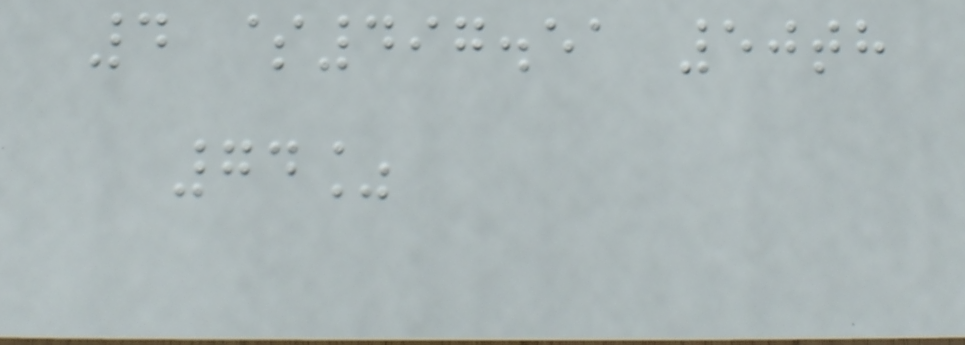4 $497.51 50th
74%
